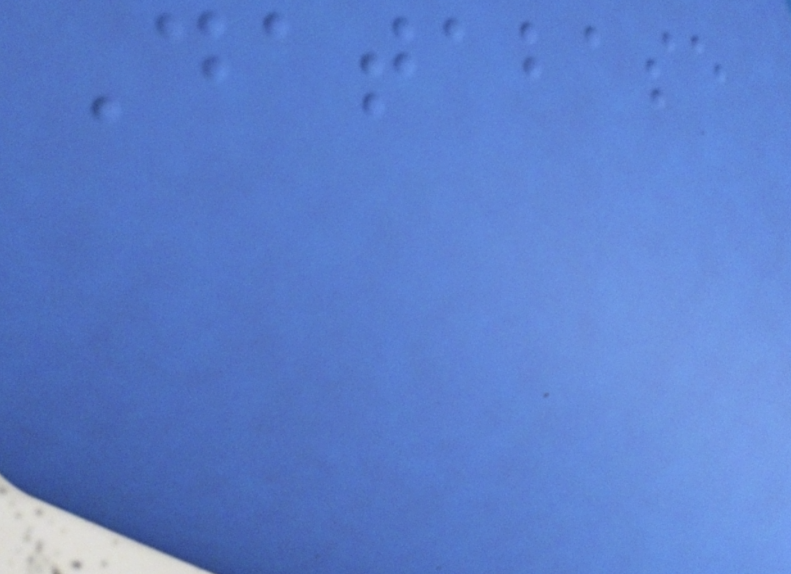Database
